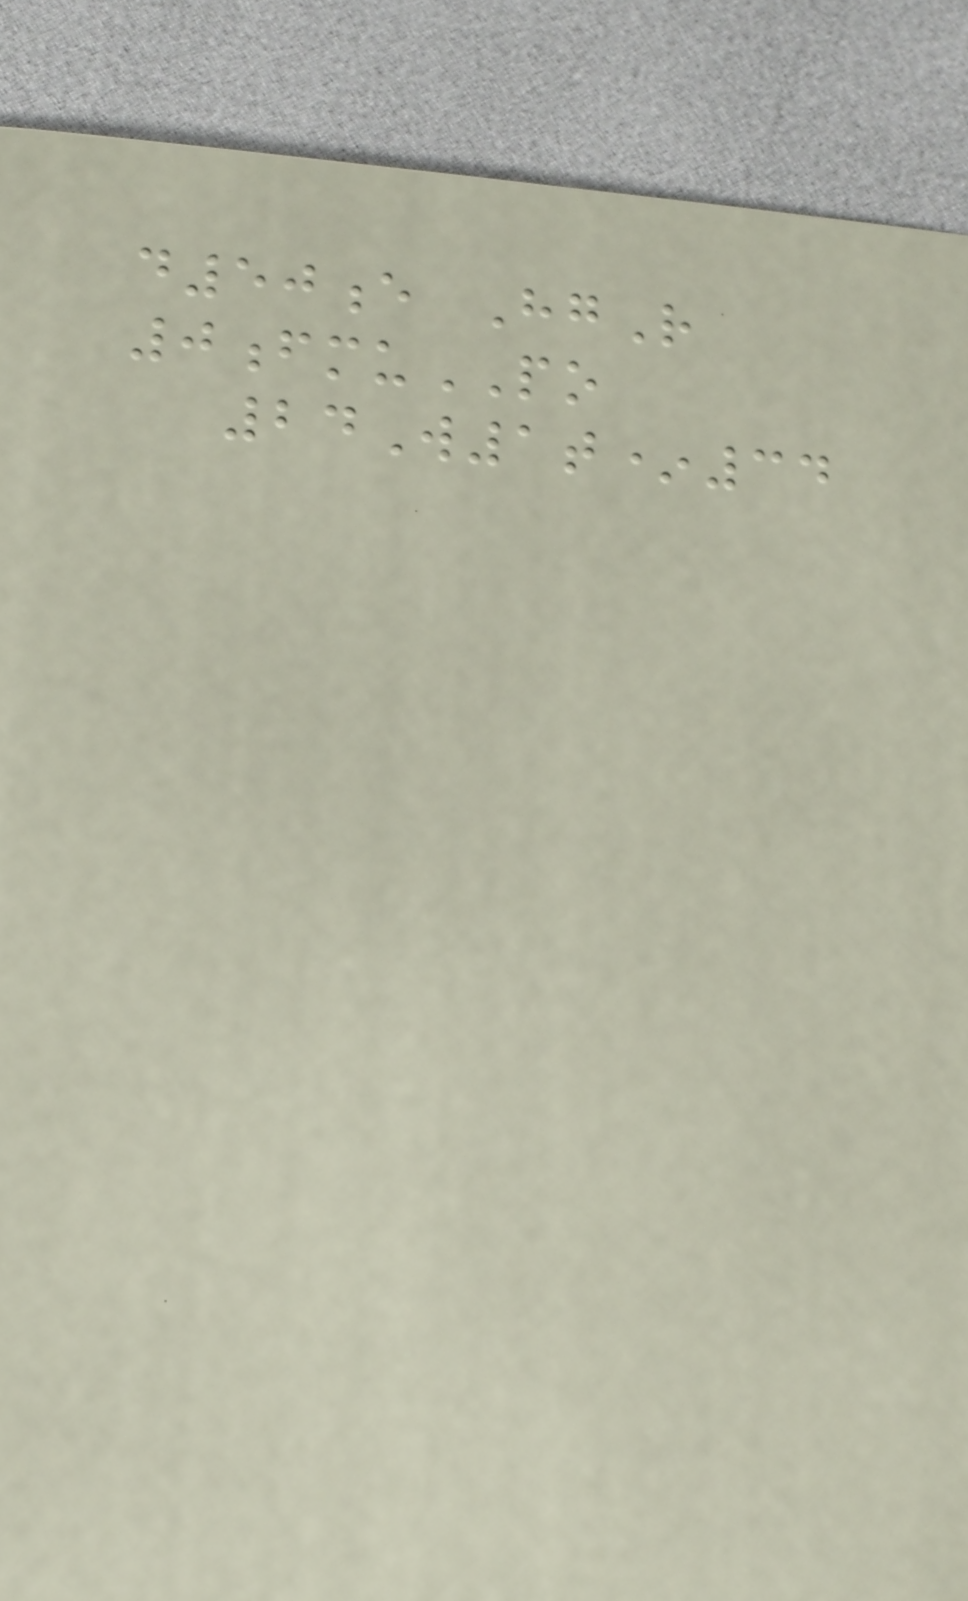d50e HgR
0fmuPO
24W1t*34
